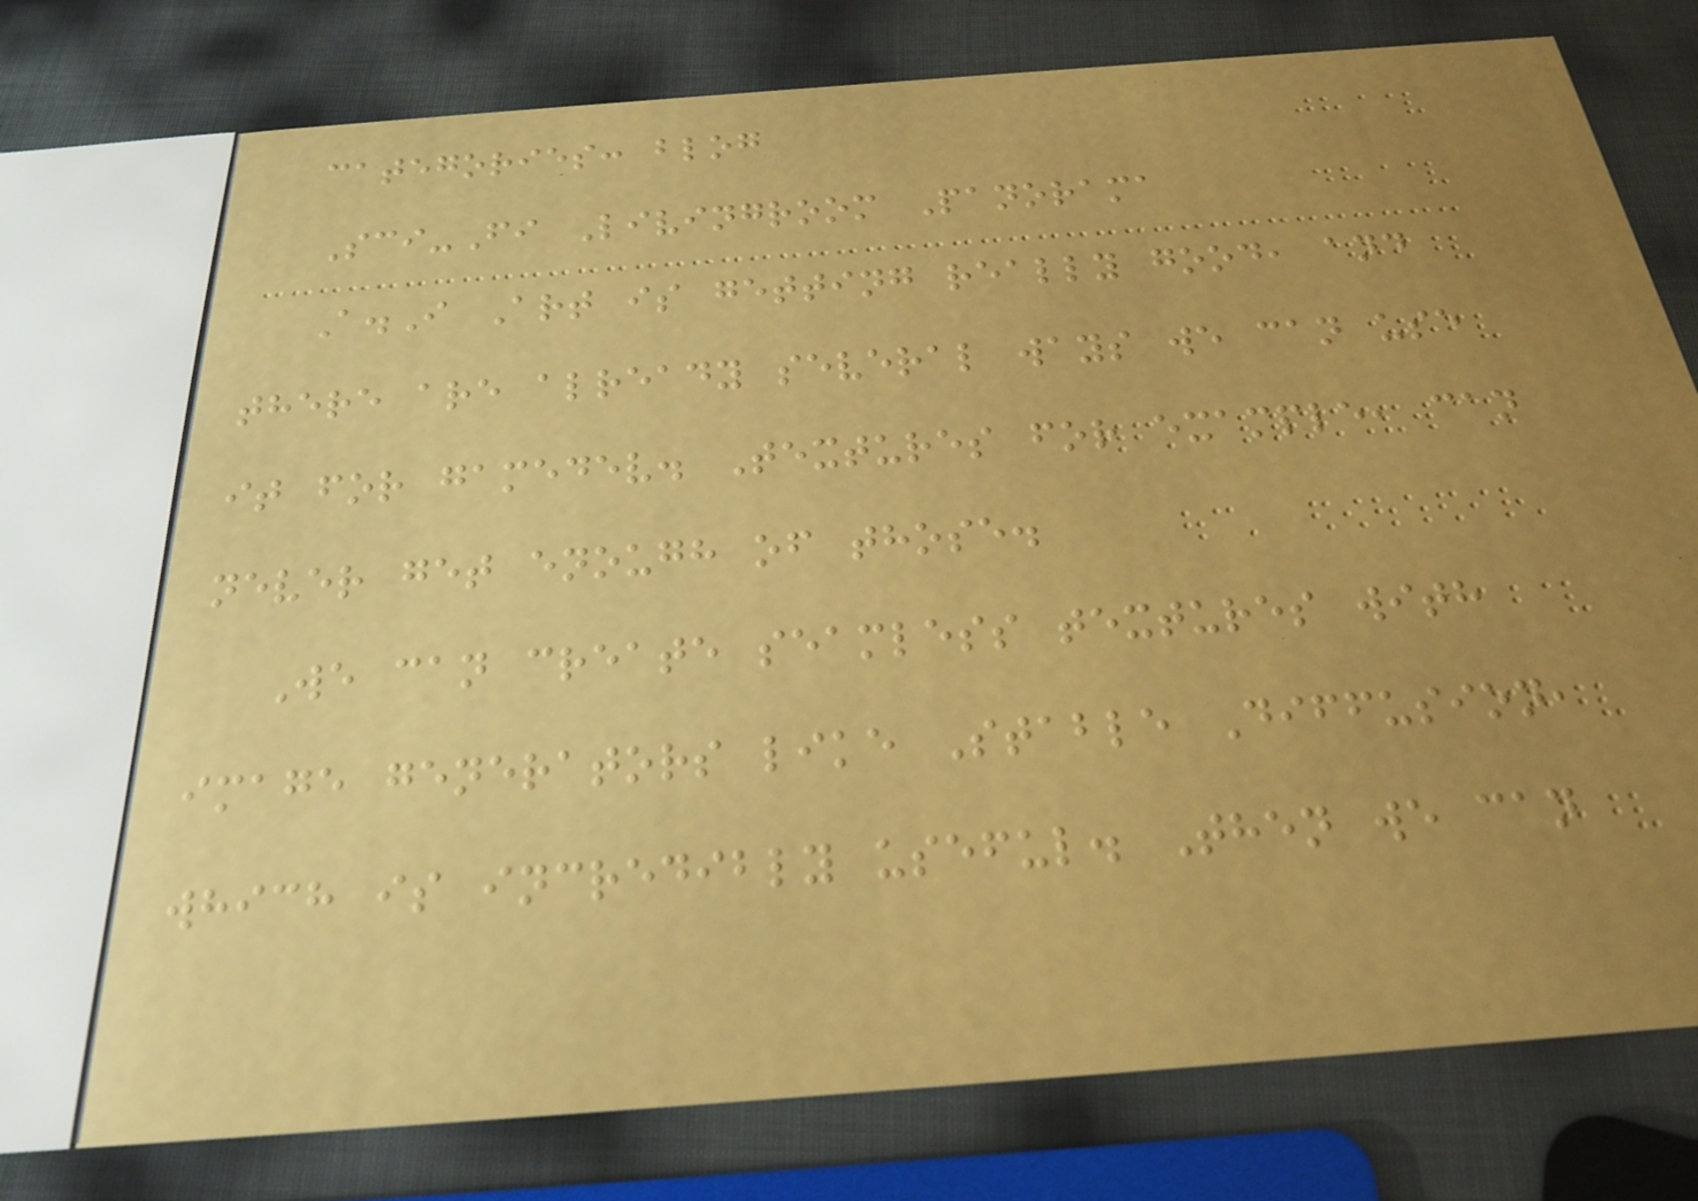categories: blog
Sci-Fi Livingroom Panorama
A.I Art is getting really good, and
there are already several ways we can use
it for gamedev. Textures for example, can
never get enough of those.
We can create seamless textures with
image generators like Stable Diffusion,
which is incredibly useful. Then we can
